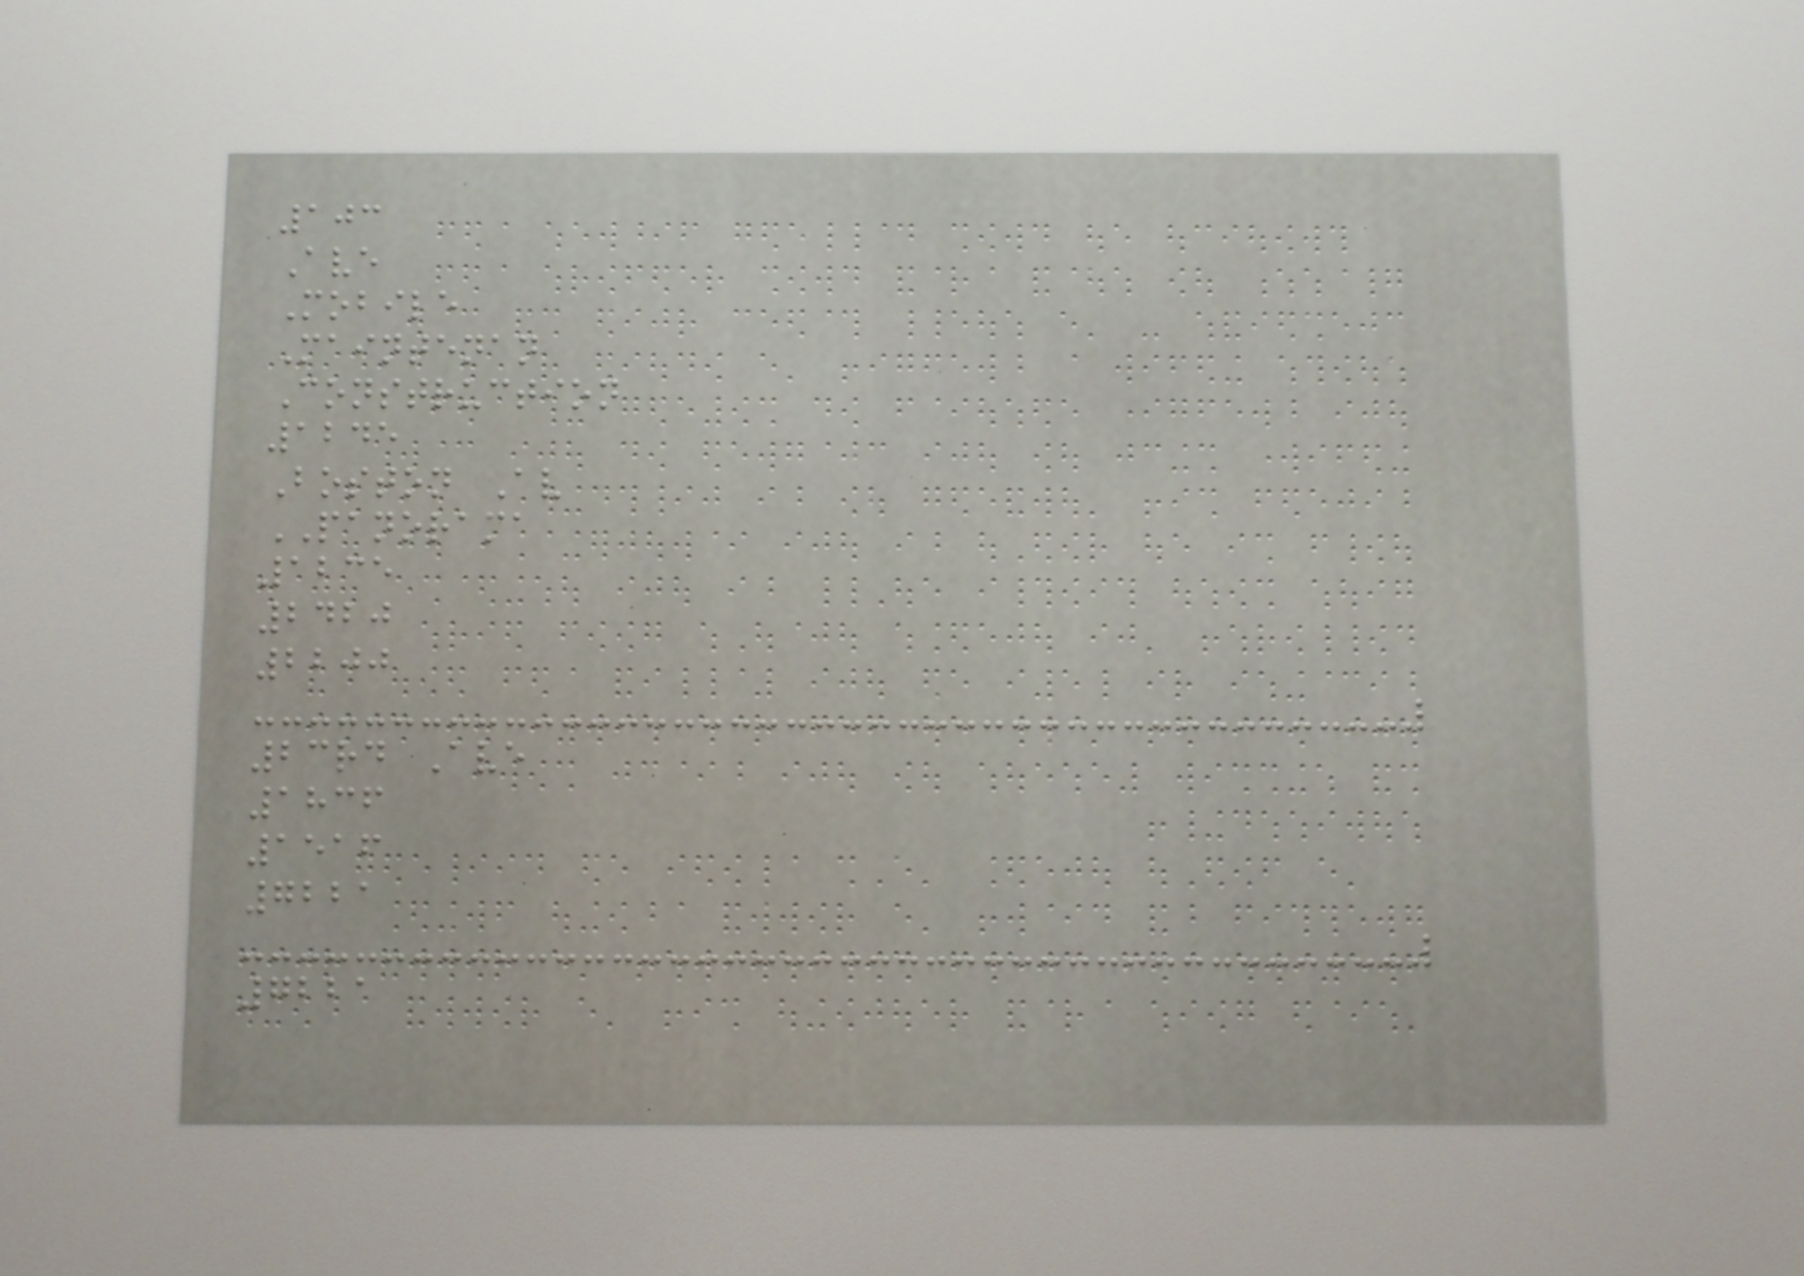103
Ave
Mobile
Maintenan
Construction
1245
Boston Av
PANORAMA
1235
2420
2200
23rd Ave
1836
1516
7221
7221
